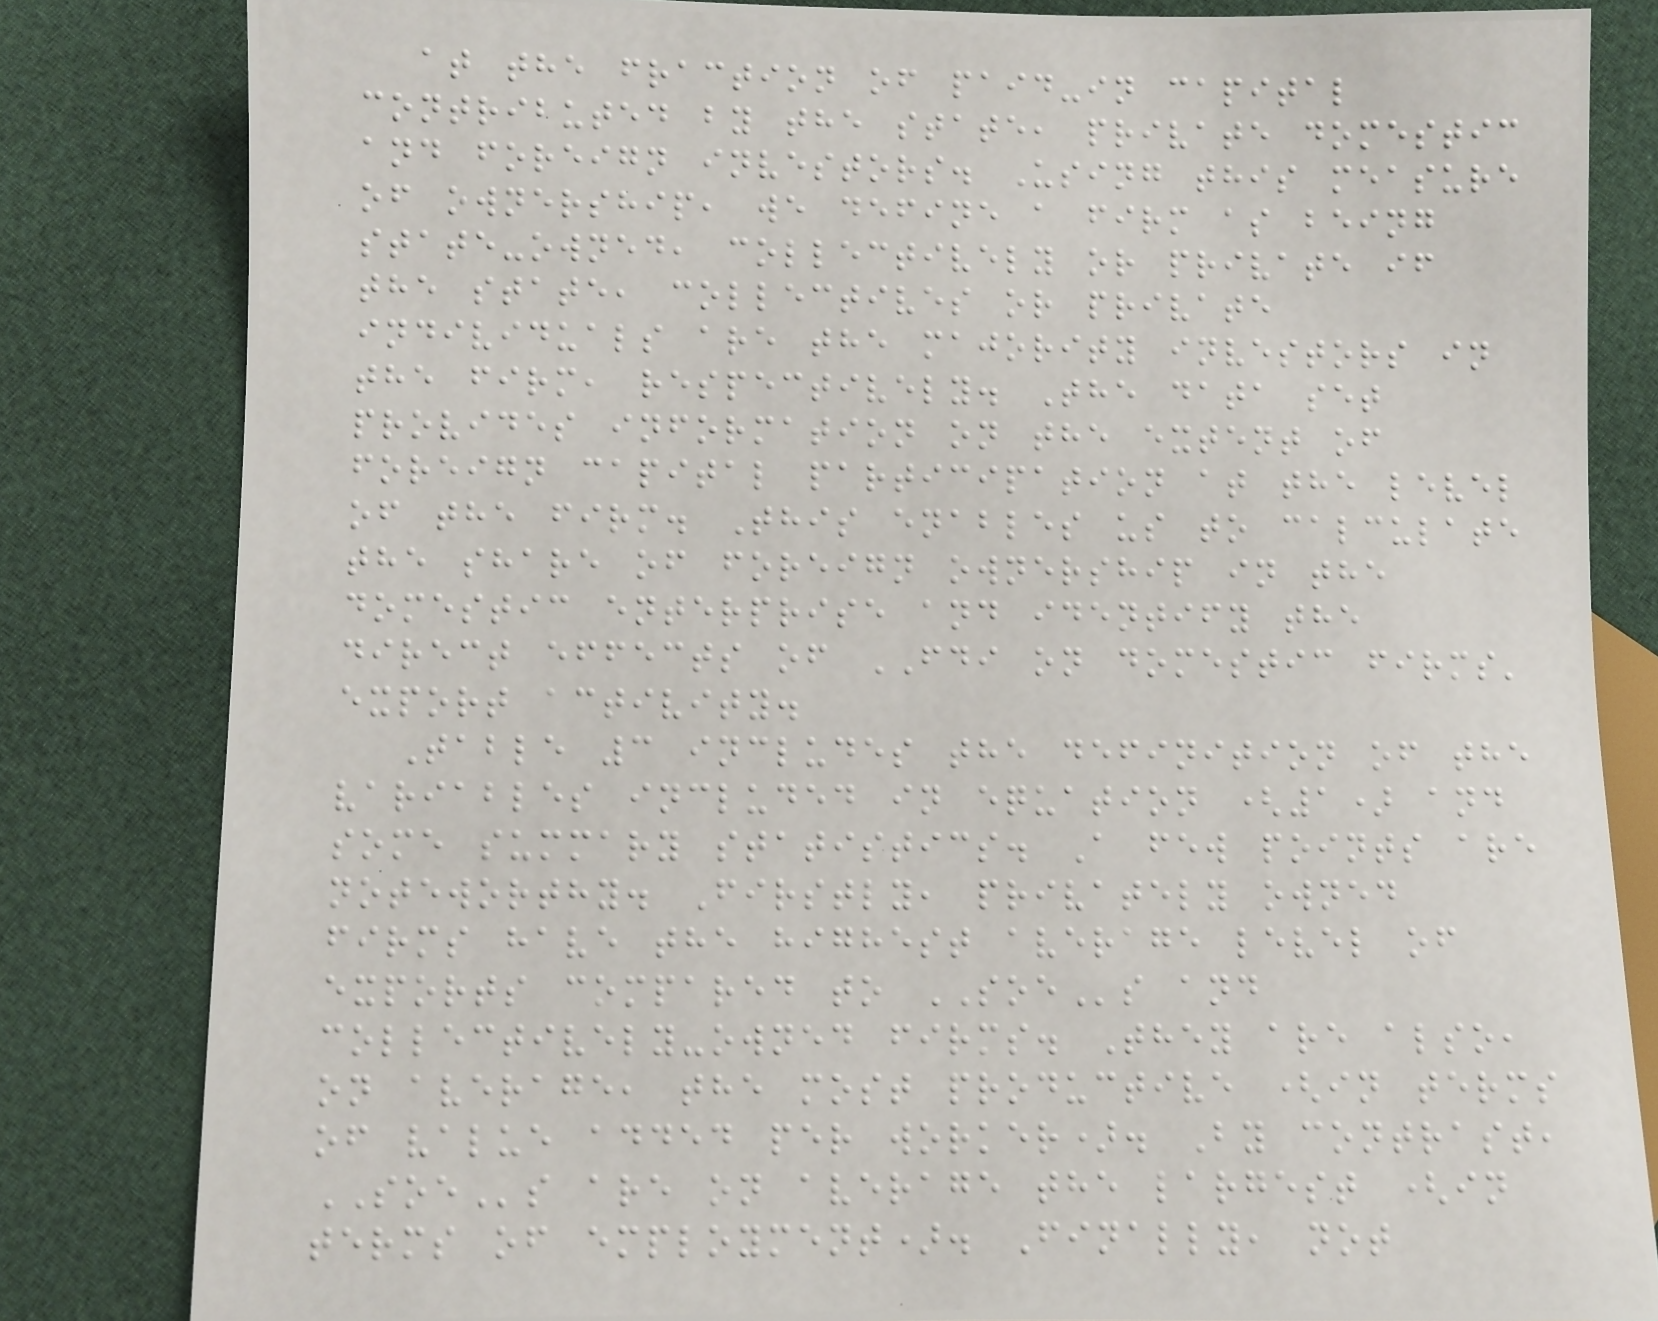at the fraction of paid-in capital
contributed by the state, private domestic
and foreign investors. Using this measure
of ownership, we define a firm as being
state-owned, collectively or private if
the state, collectives or private
individuals are the majority investors in
the firm, respectively. The data set
provides information on the extent of
foreign capital participation at the level
of the firm. This enables us to calculate
the share of foreign ownership in the
domestic enterprise and identify the
direct effects of FDI on domestic firms'
export activity.
Table 3 includes the definition of the
variables included in equation (1) and
some summary statistics. A few points are
noteworthy. Firstly, privately owned
firms have the highest average level of
exports compared to SOEs and
collectively-owned firms. They are also,
on average, the most productive (in terms
of value added per worker). By contrast,
SOEs are on average the largest (in
terms of employment). Finally, not
